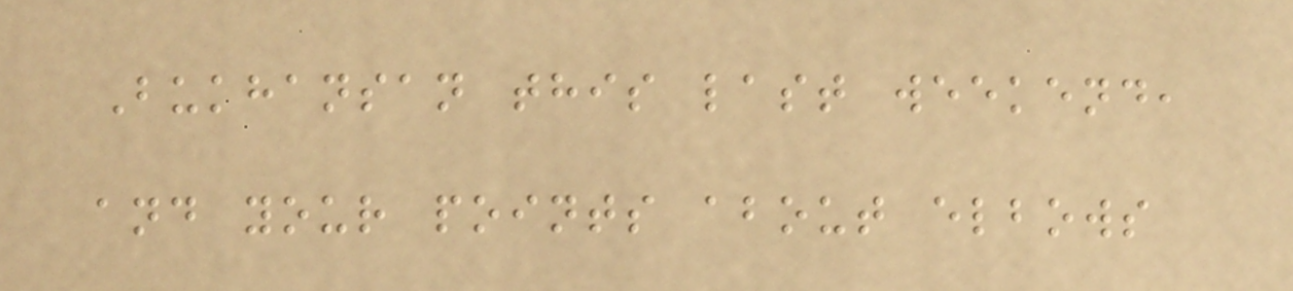Bukhansan this last weekend,
and your points about elbows
